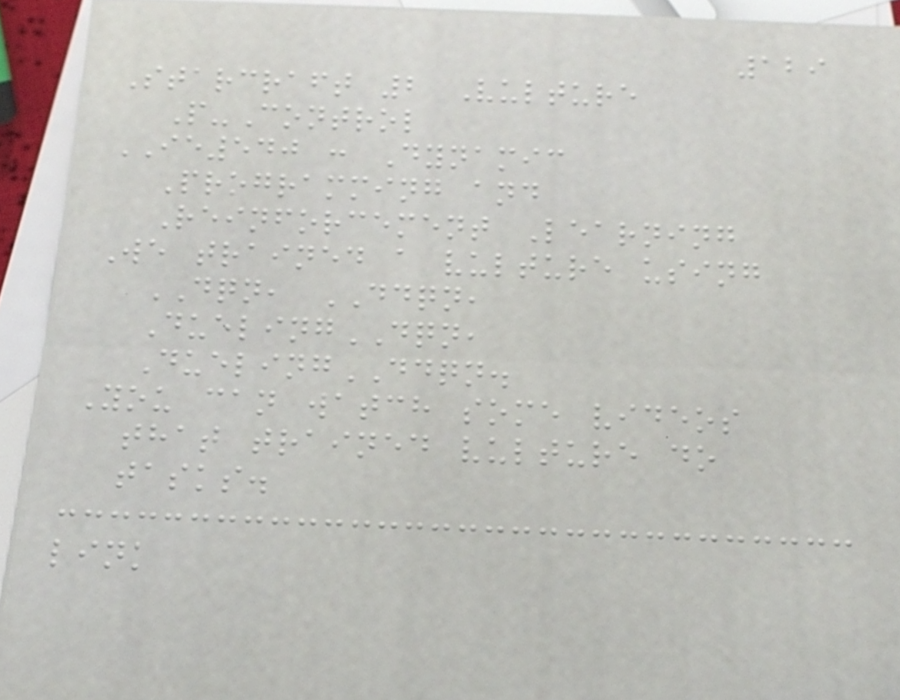129
Starcraft 2 Vulture
P-Control
IE540 : Dynamic
Programming and
Reinforcement Learning
We trained a vulture using
DQN, DDQN,
DuelingDQN,
DuelingDDQN.
You can watch some videos
that trained vulture do
tasks.
link
